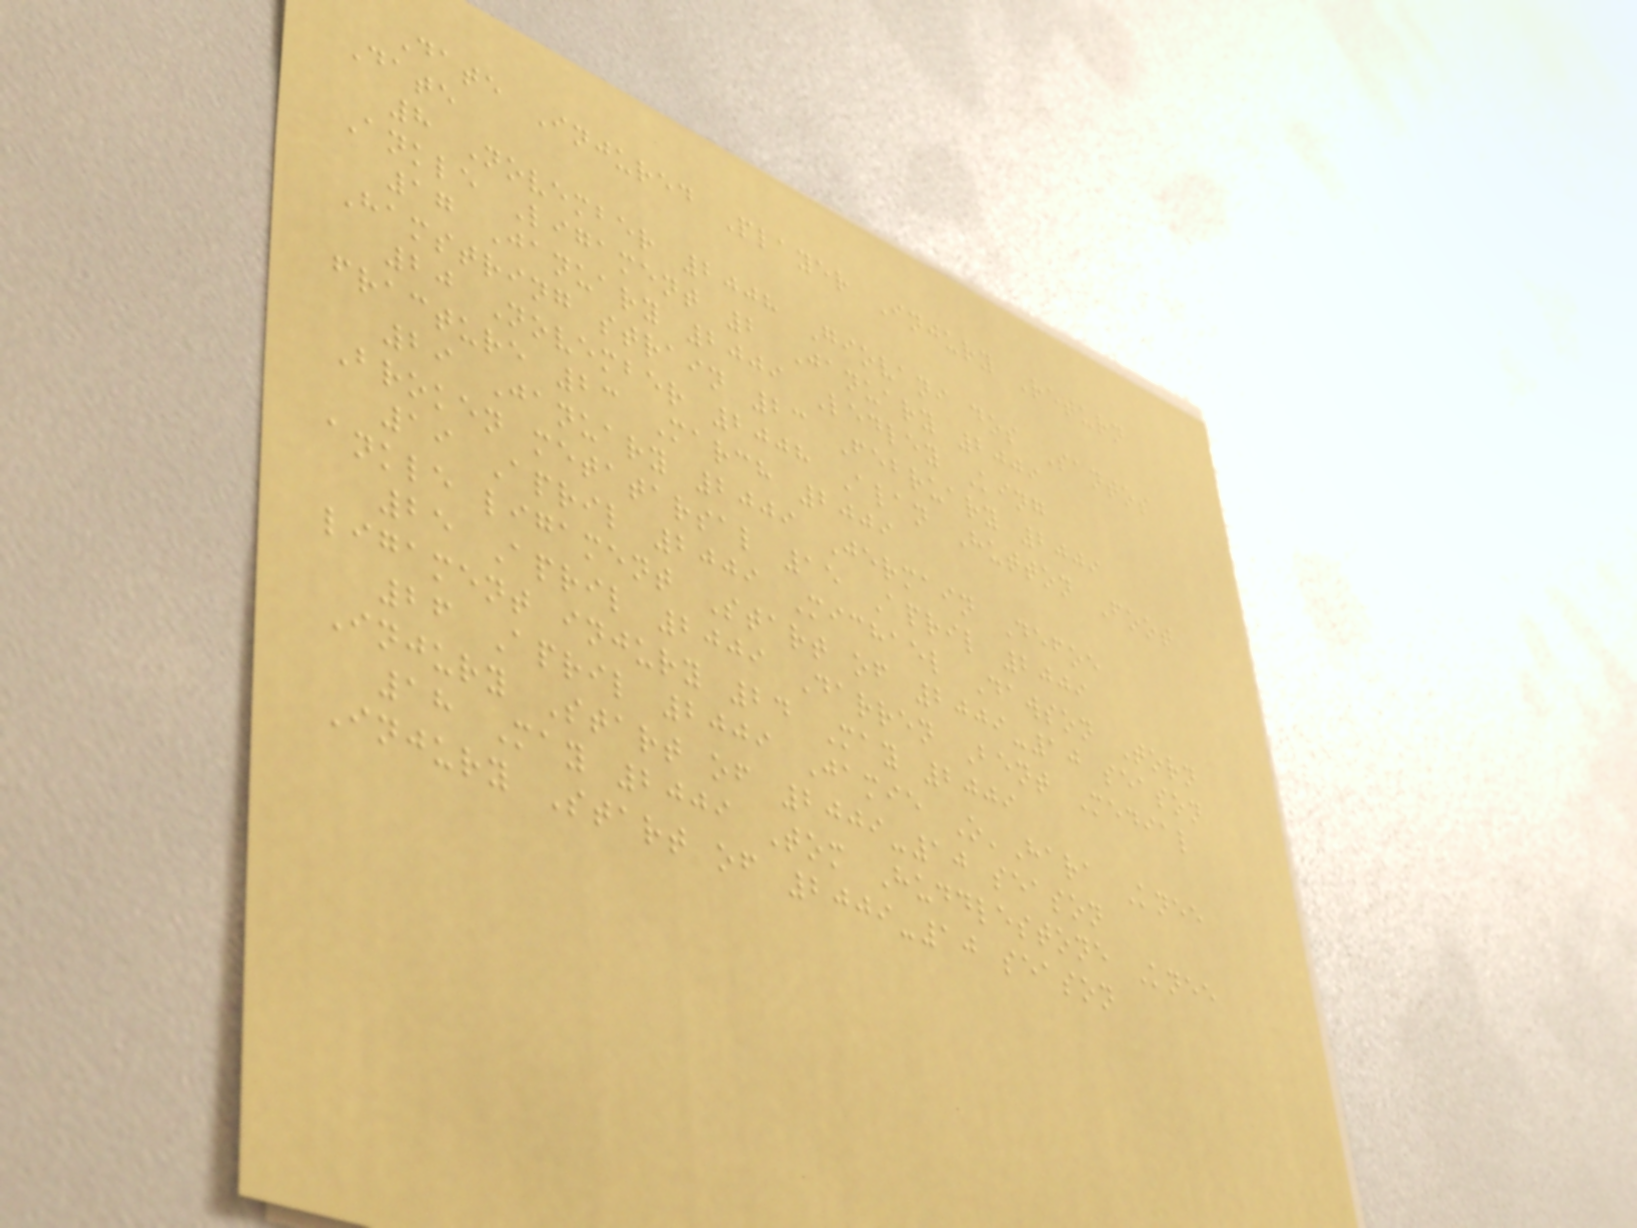Date Injured Player Injury Return
Date
8 November 2008 Giovani dos Santos
Ankle Ligament 2 January 2009
17 January 2009 Ledley King
Hamstring strain 23 February 2009
20 November 2008 Alan Hutton Foot
fracture 23 March 2009
29 January 2009 Jermain Defoe
Broken metatarsal 15 April 2009
19 April 2009 Michael Dawson Torn
ankle ligament Start of 2009-10 season
25 April 2009 Darren Bent Medial
ligament injury 24 May 2009
26 April 2009 Jamie O'Hara Knee
Injury Start of 2009-10 season
18 May 2009 Tom Huddlestone Knee
Injury Start of 2009-10 season
